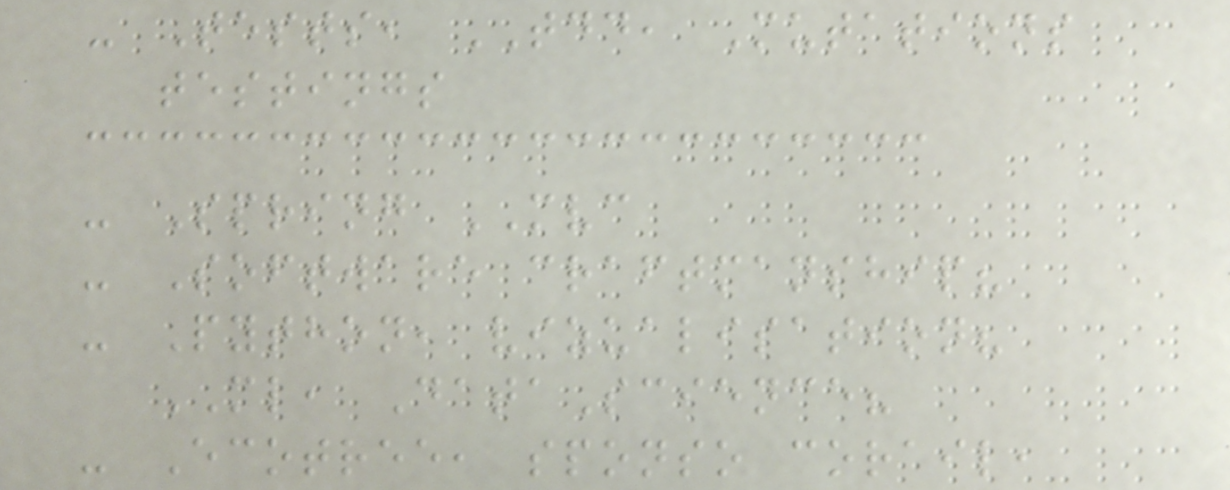- Tests, TDD, Mutations
testings
- Spring MVC
- Software craftmanship?
- Python, vizualisation?
ML, DataScience?
- Ecotree, sponso corail,
